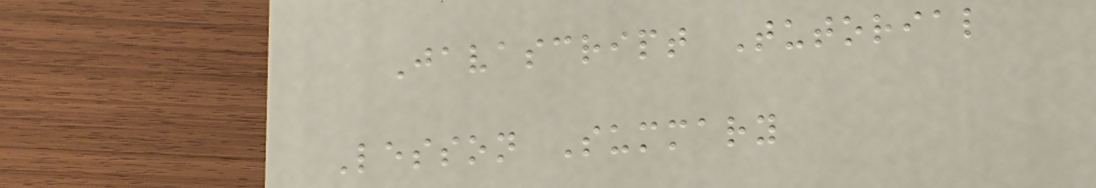Javascript Tutorial
Lesson Summary
